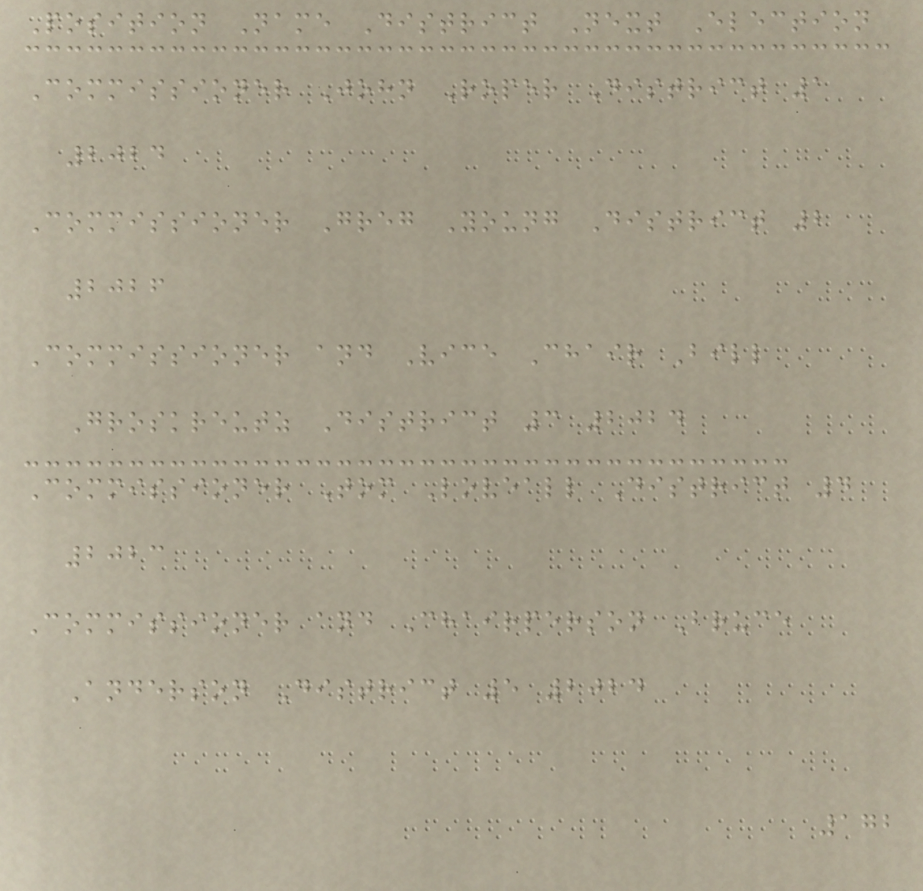Position Name District Next Election
Commissioner John Roper District 1
2024
Commissioner Greg Young District 2
2026
Commissioner and Vice Chair Bill
Groskreutz District 3 2024
Commissioner Tom Loveall District 4
2023
Commissioner and Chairperson Bruce
Anderson District 5 2024
172
